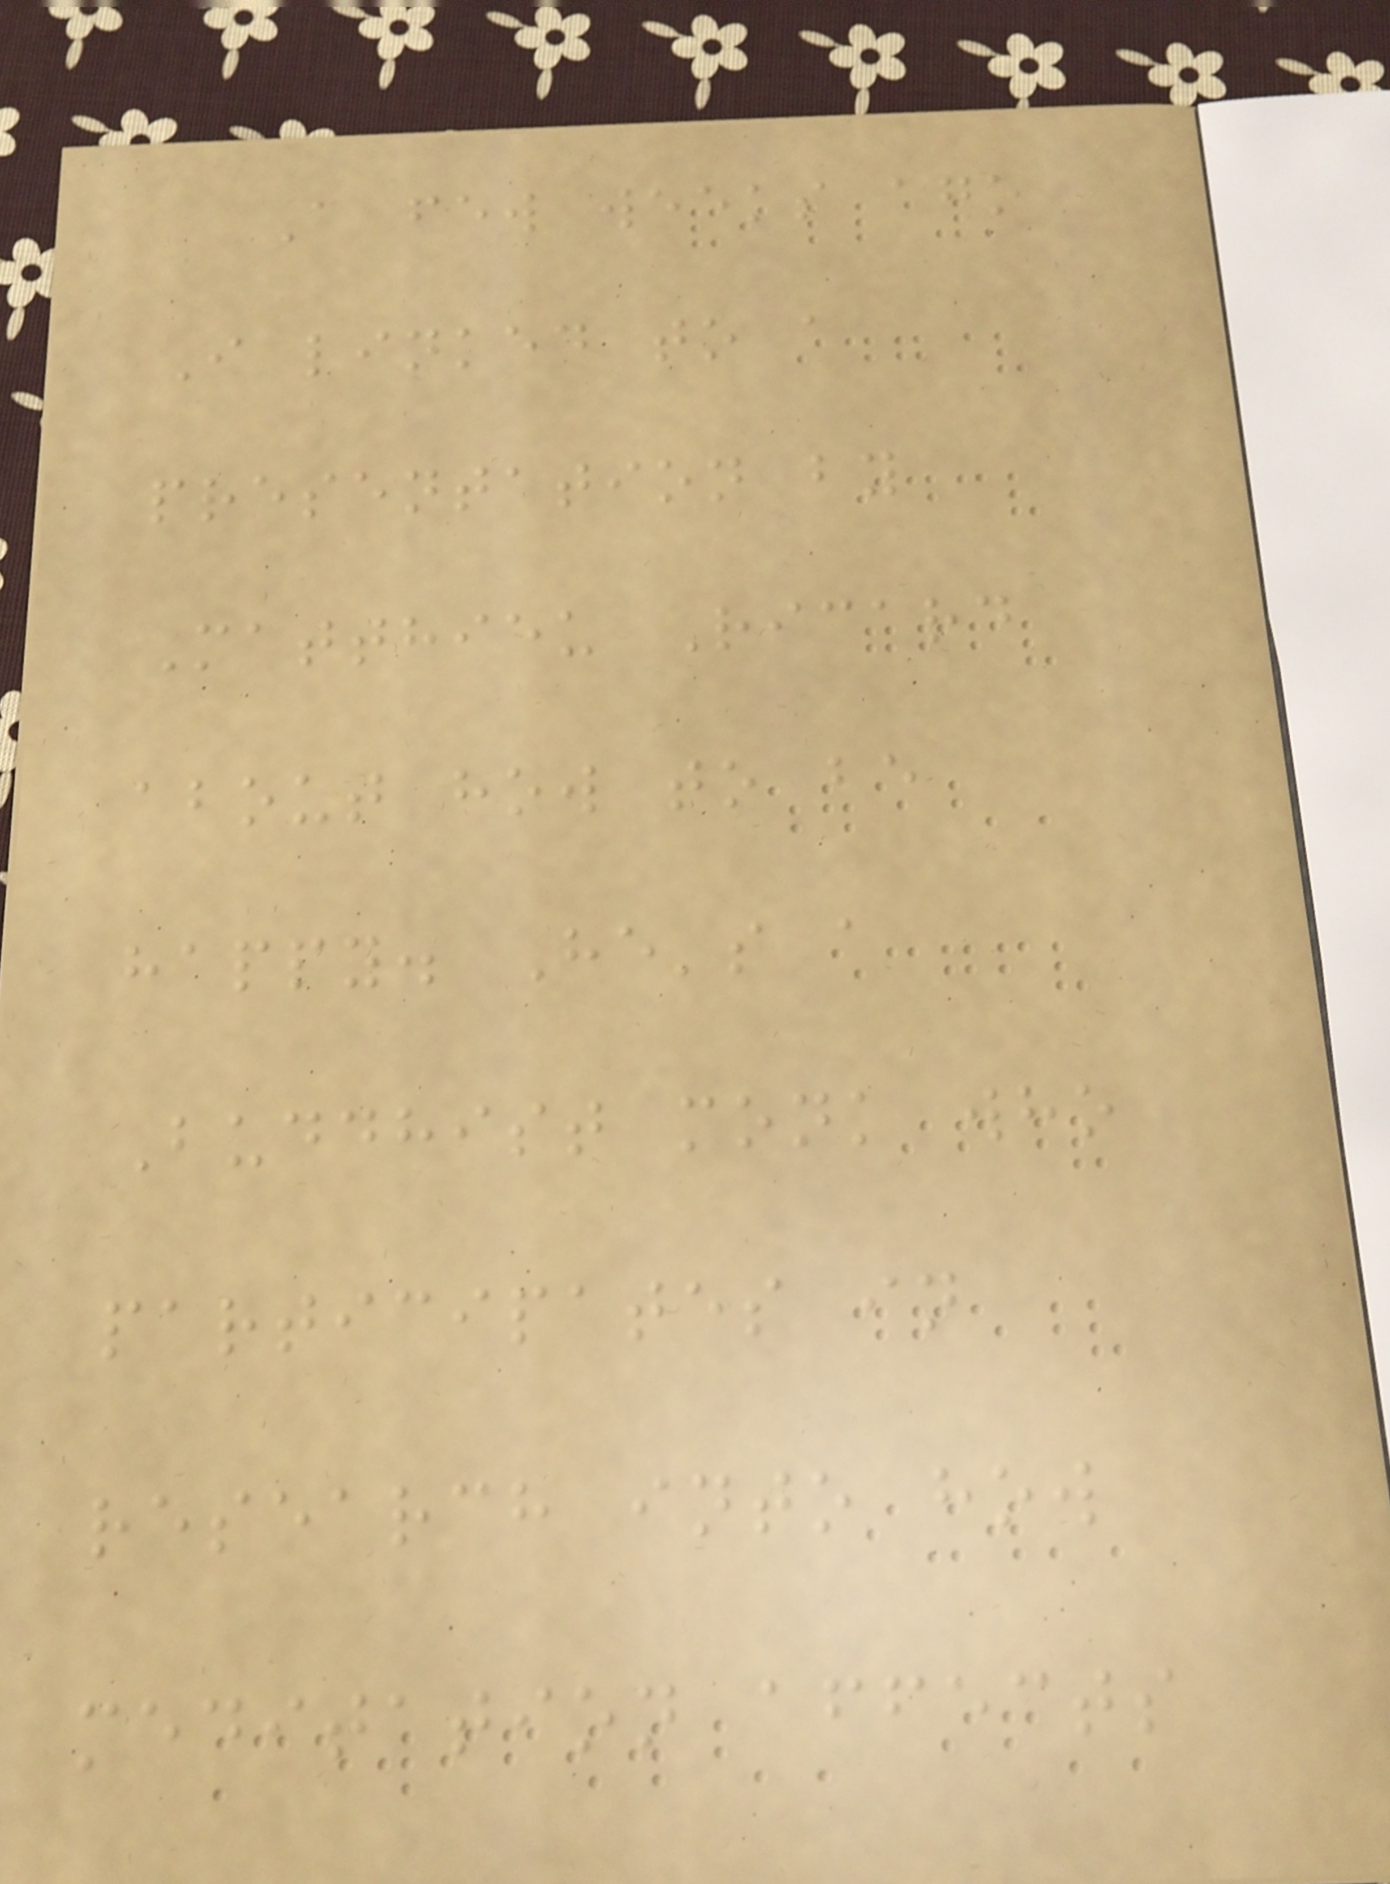A few weeks ago
I linked to a
presentation by
Matthieu Ricard
about how to be
happy. He's a
Buddhist monk who
participates in
research into how
meditation affects
